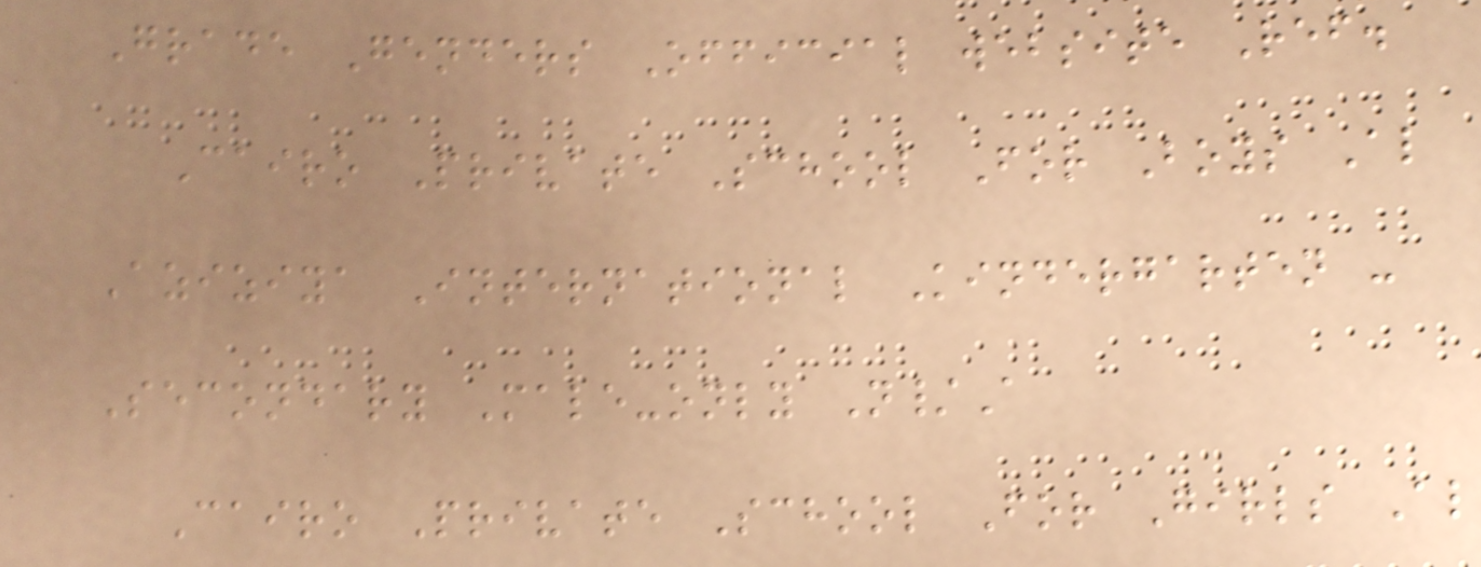Grade Genders Official website Ref.
Cairo Private School For Boys Al
Aziziya International Kindergarten -
Secondary Male-only N/A
Cairo Private School For Girls Al
